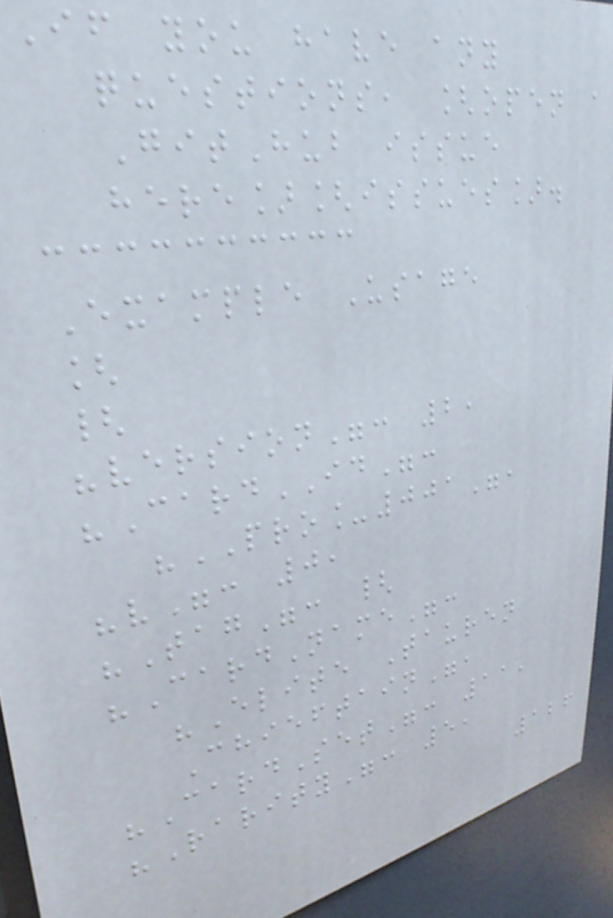If you have any
questions, [open a
GitHub issue
here][issues].
Example Usage
[
{
"version": 2,
"CardID":
"PRO_001",
"v": 0,
"Tag": {
"CardName":
"Elite Tauren
Chieftain",
"CardSet": 11,
"Rarity": 5,
126
